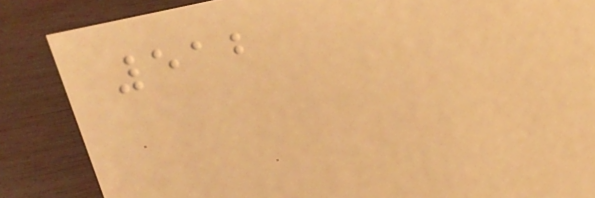512
